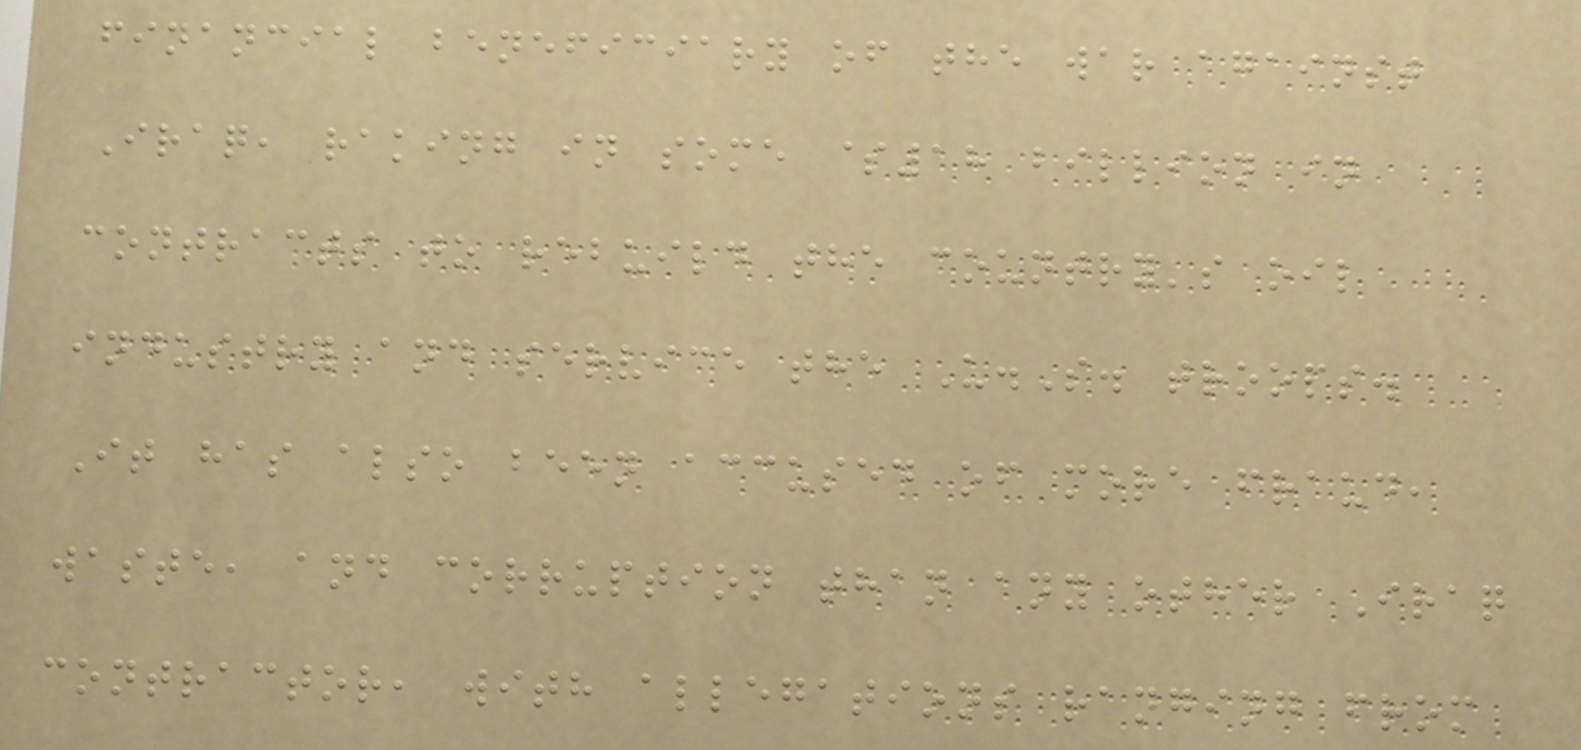financial beneficiary of the war against
Iraq, raking in some $18 billion in
contracts to rebuild the country's oil
industry and service the U.S. troops.
It has also been accused of more fraud,
waste, and corruption than any other Iraq
contractor, with allegations ranging from
